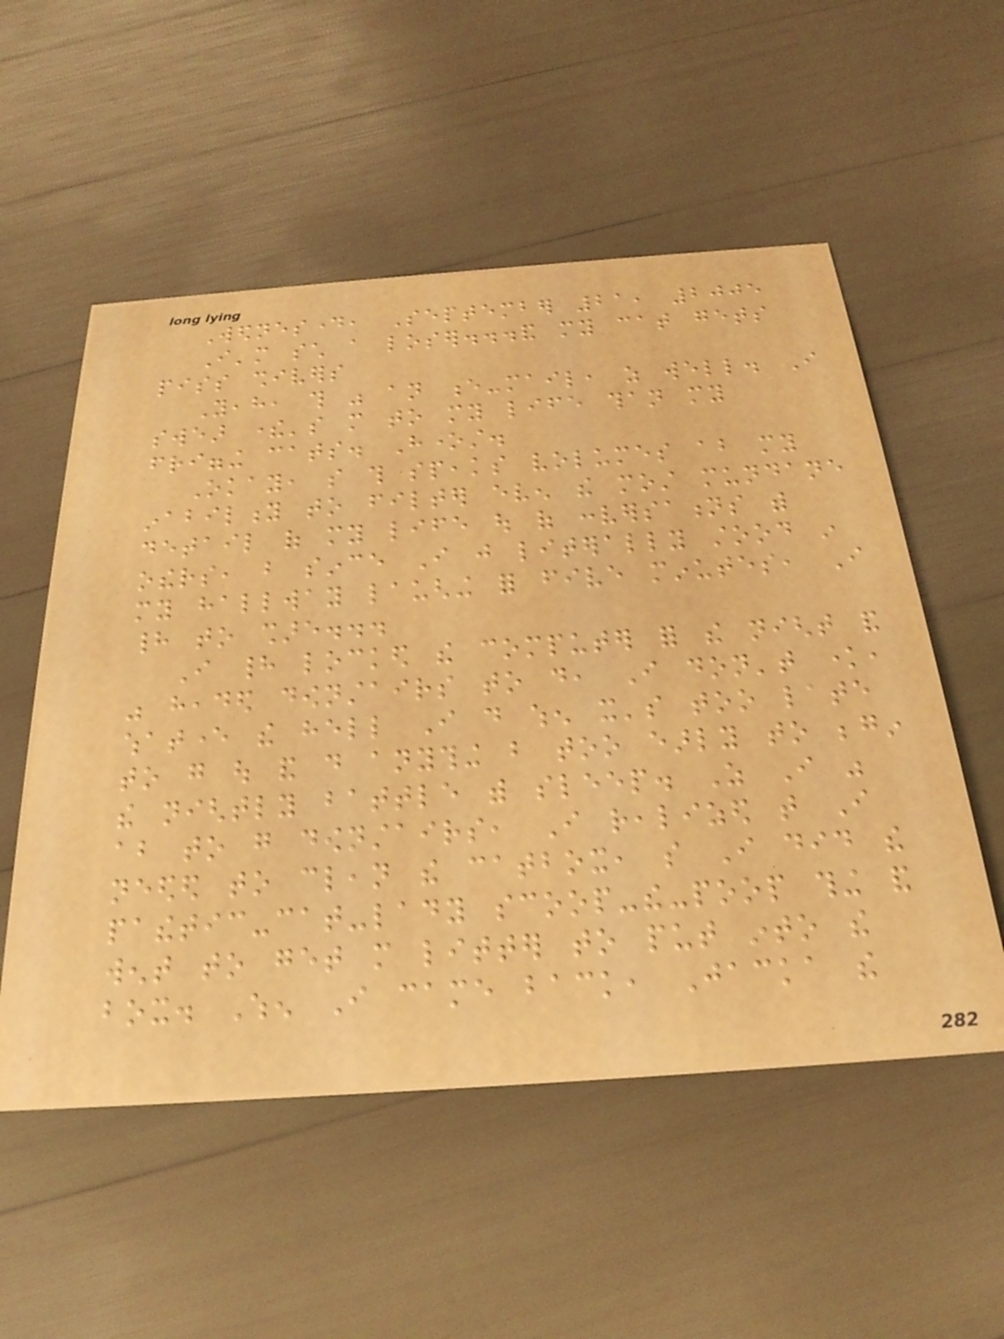Wednesday, September 21, 2005
I'm such a loser...and my cat gets
piss shivers
Yeah, this was an e-mail, as well. I
swear there's more to my life than my
frigging cats. Honest.
Okay, so this speaks volumes about my
inability to filter even the most mundane
detail of my life out of conversations with
others, but since I just literally stood in
my hallway laughing for five minutes, I
had to share...
I had locked the computer for the night and
was headed downstairs to do, I don't know,
whatever the hell I do when it's too late
to go out and do anything but too early to begin
the nightly battle with sleep. As I was
about to go downstairs, I realized that I
needed to clean the catbox, so I did the
pathetic-cat-lady scoop-the-poop thing and
went to get more litter to put into the
box. When I came back, Jacka the
